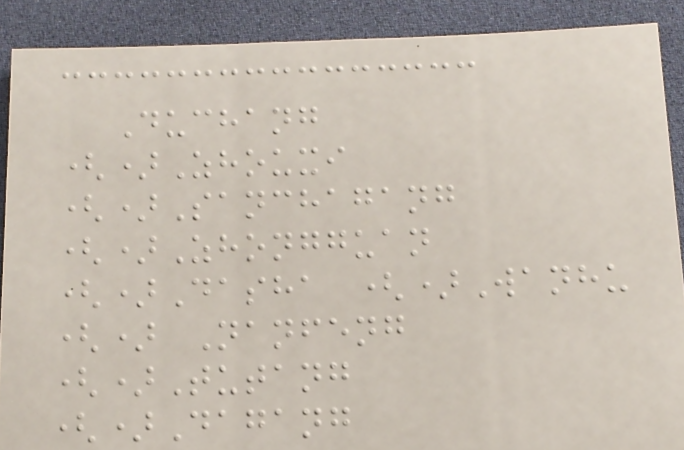Duchang
()Zhouxi
()Sanchagang
()Zhongguan
()Dasha ()Wanhu
() Nanfeng
()Tutang
()Dagang
